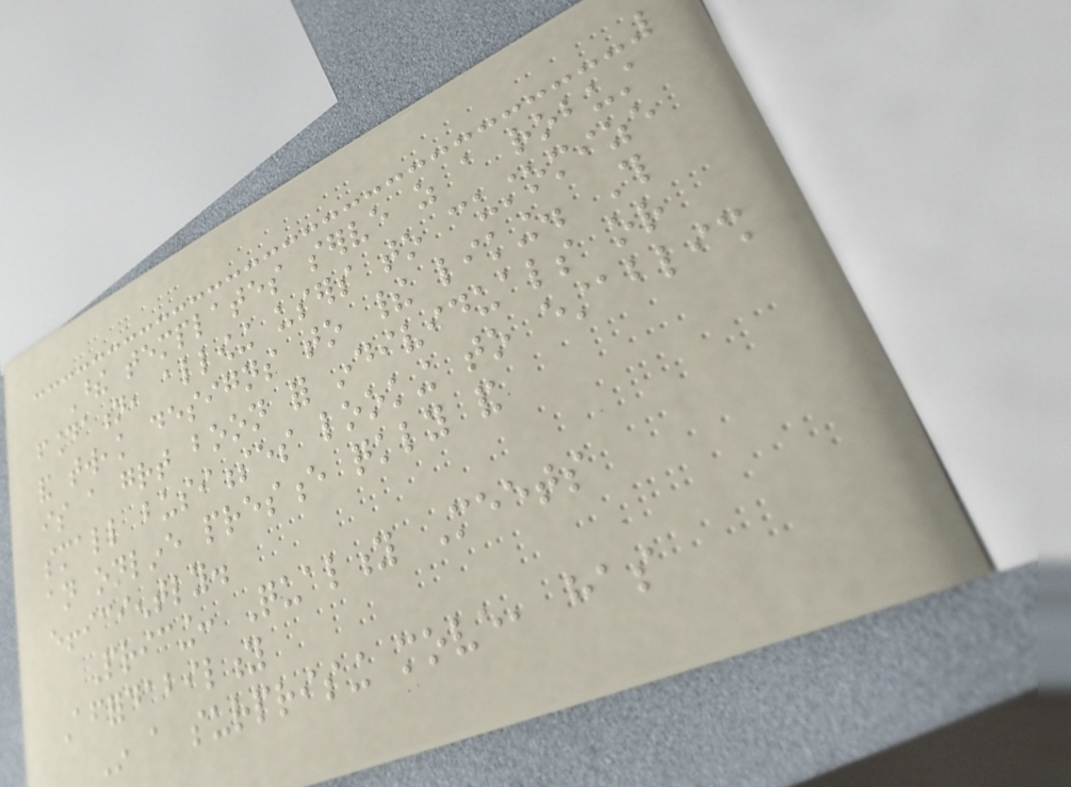These templates serve as a robust
foundation, allowing users to customize
and tweak designs to their liking. This
is a great boon for individuals or
small businesses looking to establish
an online presence quickly and
efficiently.
Pricing: Quality Meets
Affordability
In a surprising move, has
